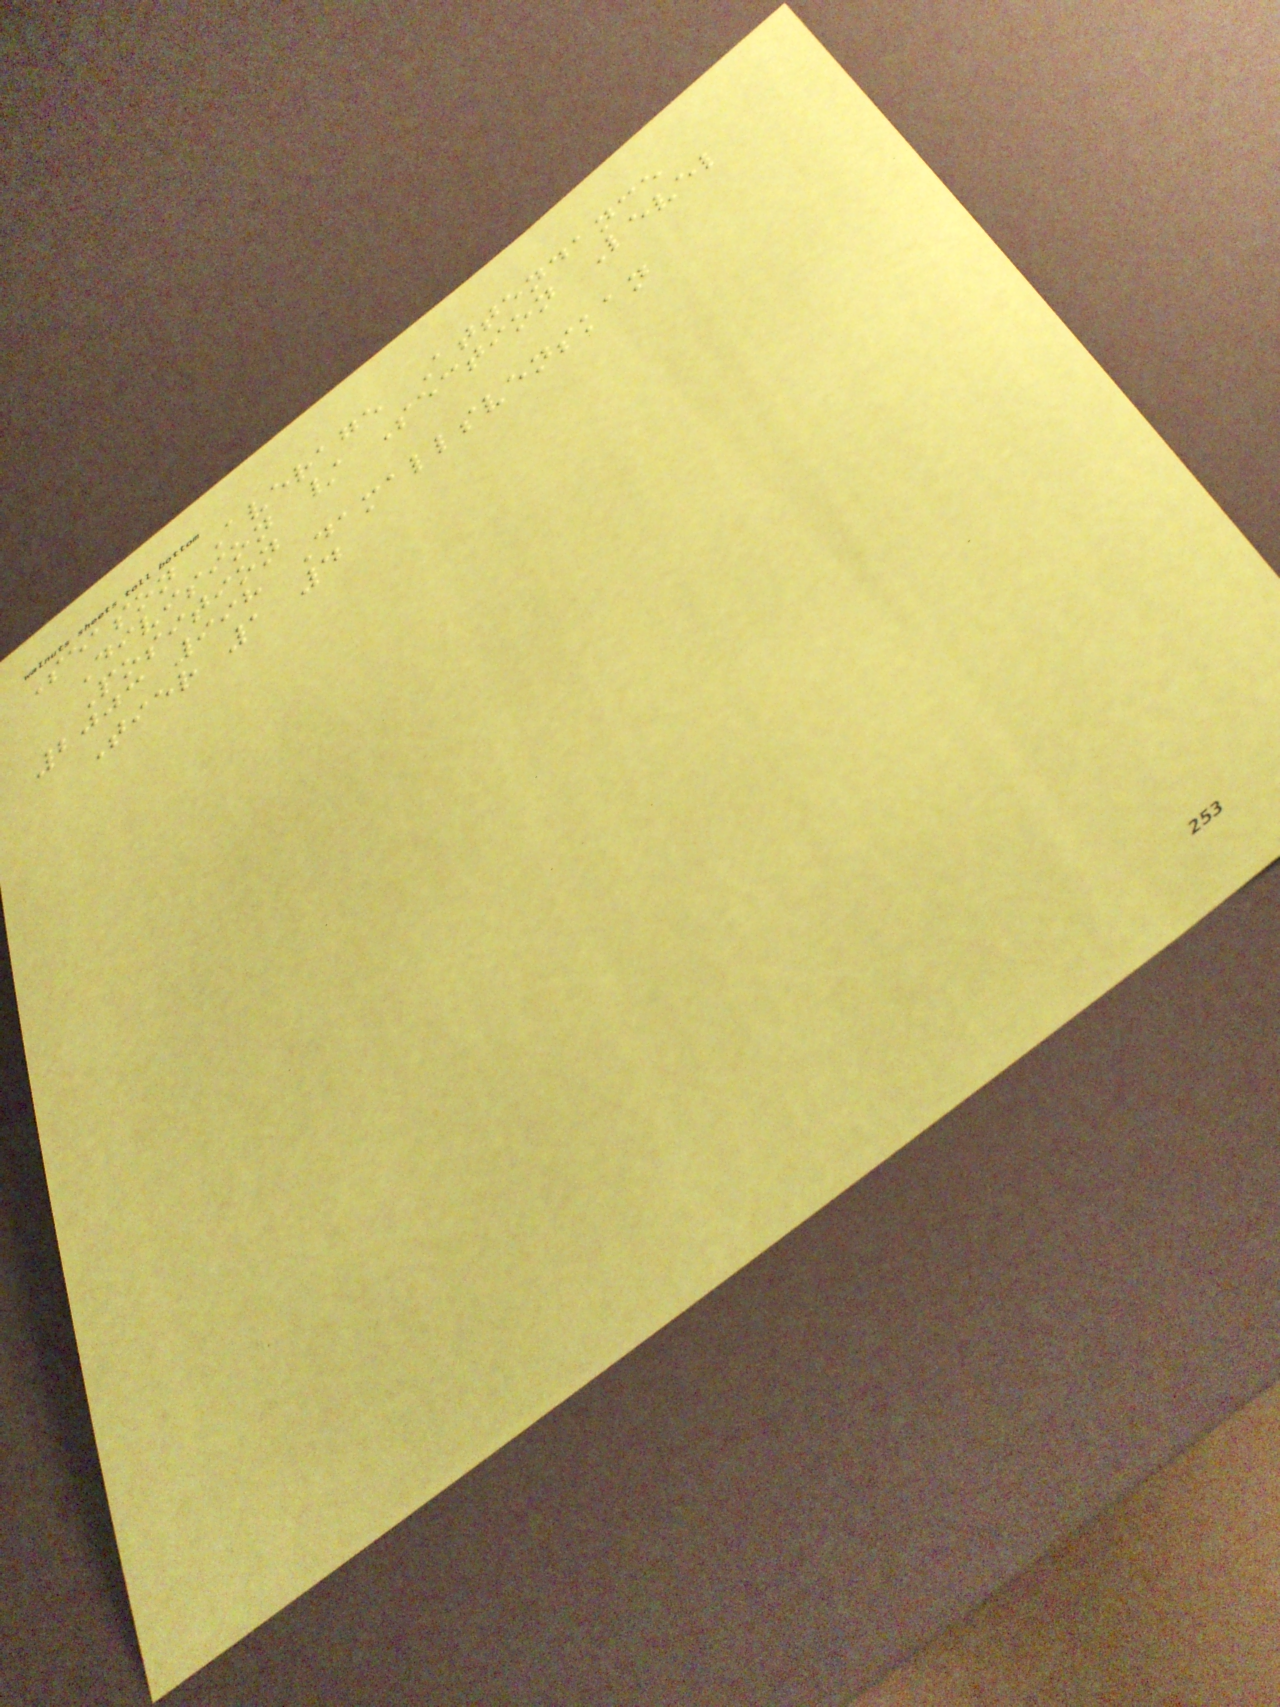Season Average Attendance
Division / Section Level
Position
2003 998 Damallsvenskan
Tier 1 4
